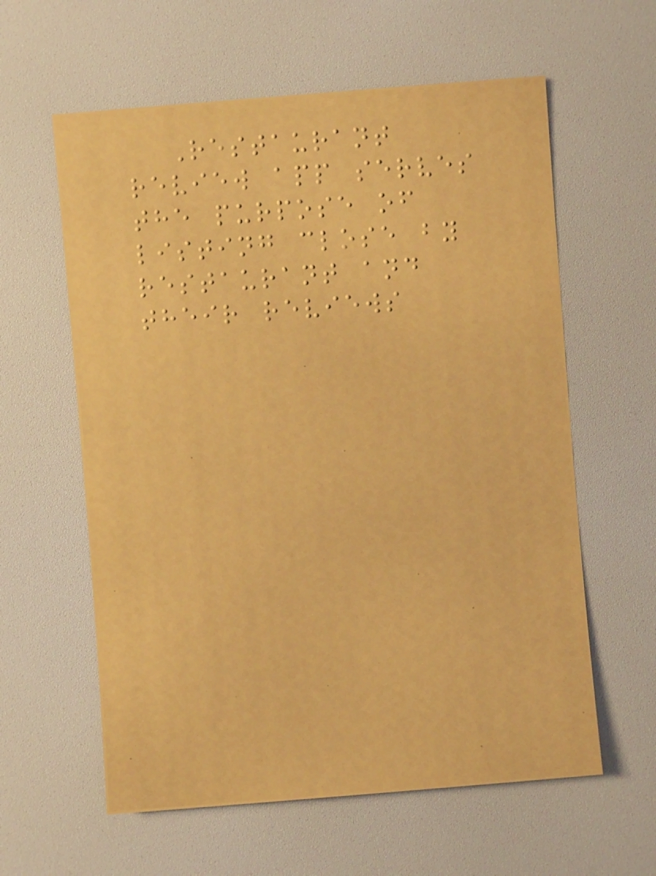Restaurant
review app serves
the purpose of
listing close by
restaurant and
their reviews
